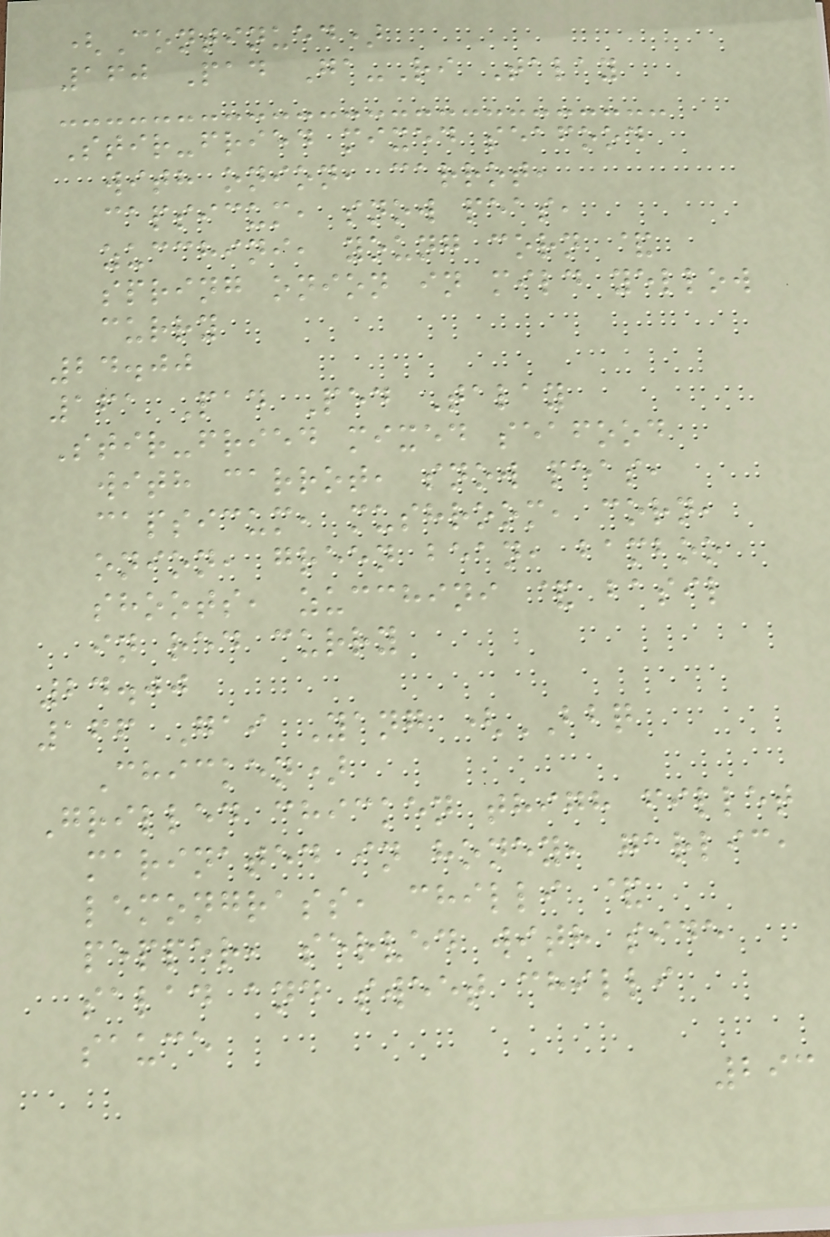(Continued)
160 Pad Ga-Ri Talay
Stir-fried mixed seafood
with onion, carrot,
capsicum, snow peas,
zucchini, young corn &
spring onion in mild yellow
curry
24.00
161 Pad Ped Talay
Stir-fried mixed seafood
with carrot, snow peas,
capsicum, mushroom, corn,
onion, green bean, bamboo
shoots, zucchini & basil
in red curry
24.00
166 Gai Yang (BBQ
Chicken)
Grilled chicken thigh fillet
marinated in honey, garlic,
lemongrass, chilli &
pepper, served with side
salad and sweet chilli
sauce
293
